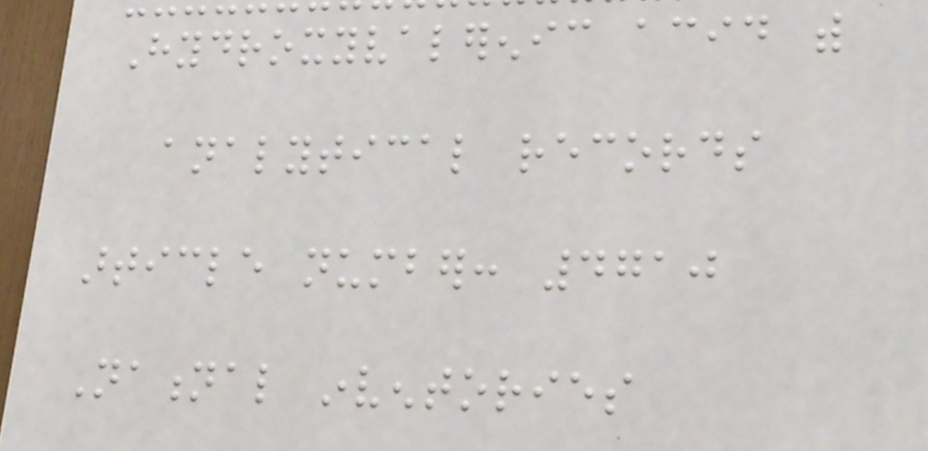Hydroxyvalerenic acid with
analytical records
article number: 4710
National inventories
